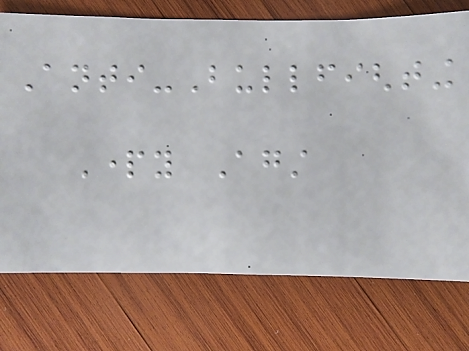Anti-Bullfighting
Party Against
